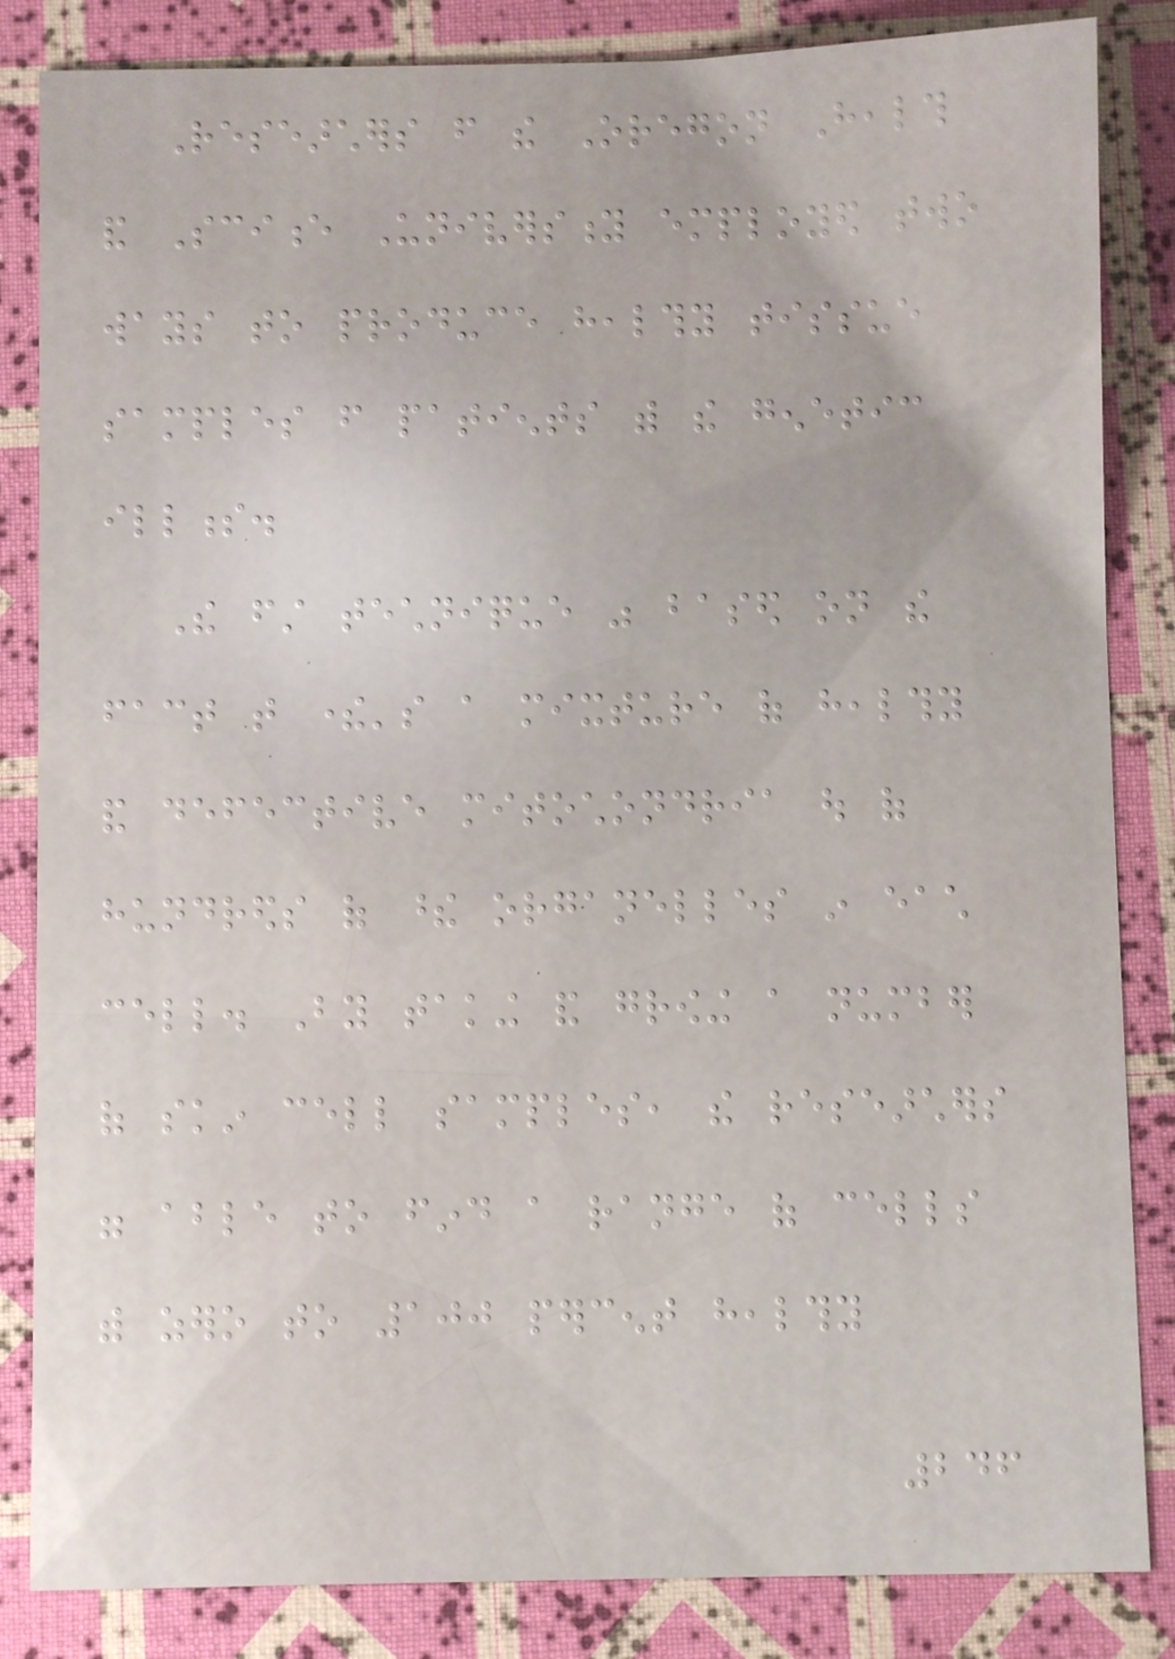Researchers from the Oregon Health
and Science University employed two
ways to produce healthy tissue
samples from patients with the genetic
illness.
The first technique was based on the
fact that there's a mixture of healthy
and defective mitochondria out of
hundreds of these organelles in each
cell. By taking and growing a number
of skin cell samples, the researchers
were able to find a range of cells
with zero to 100 percent healthy
246
